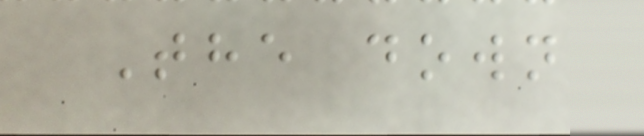The down
